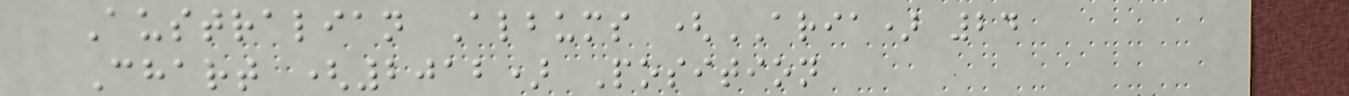Australian Albums (ARIA) 24
Chart (2012) Position
